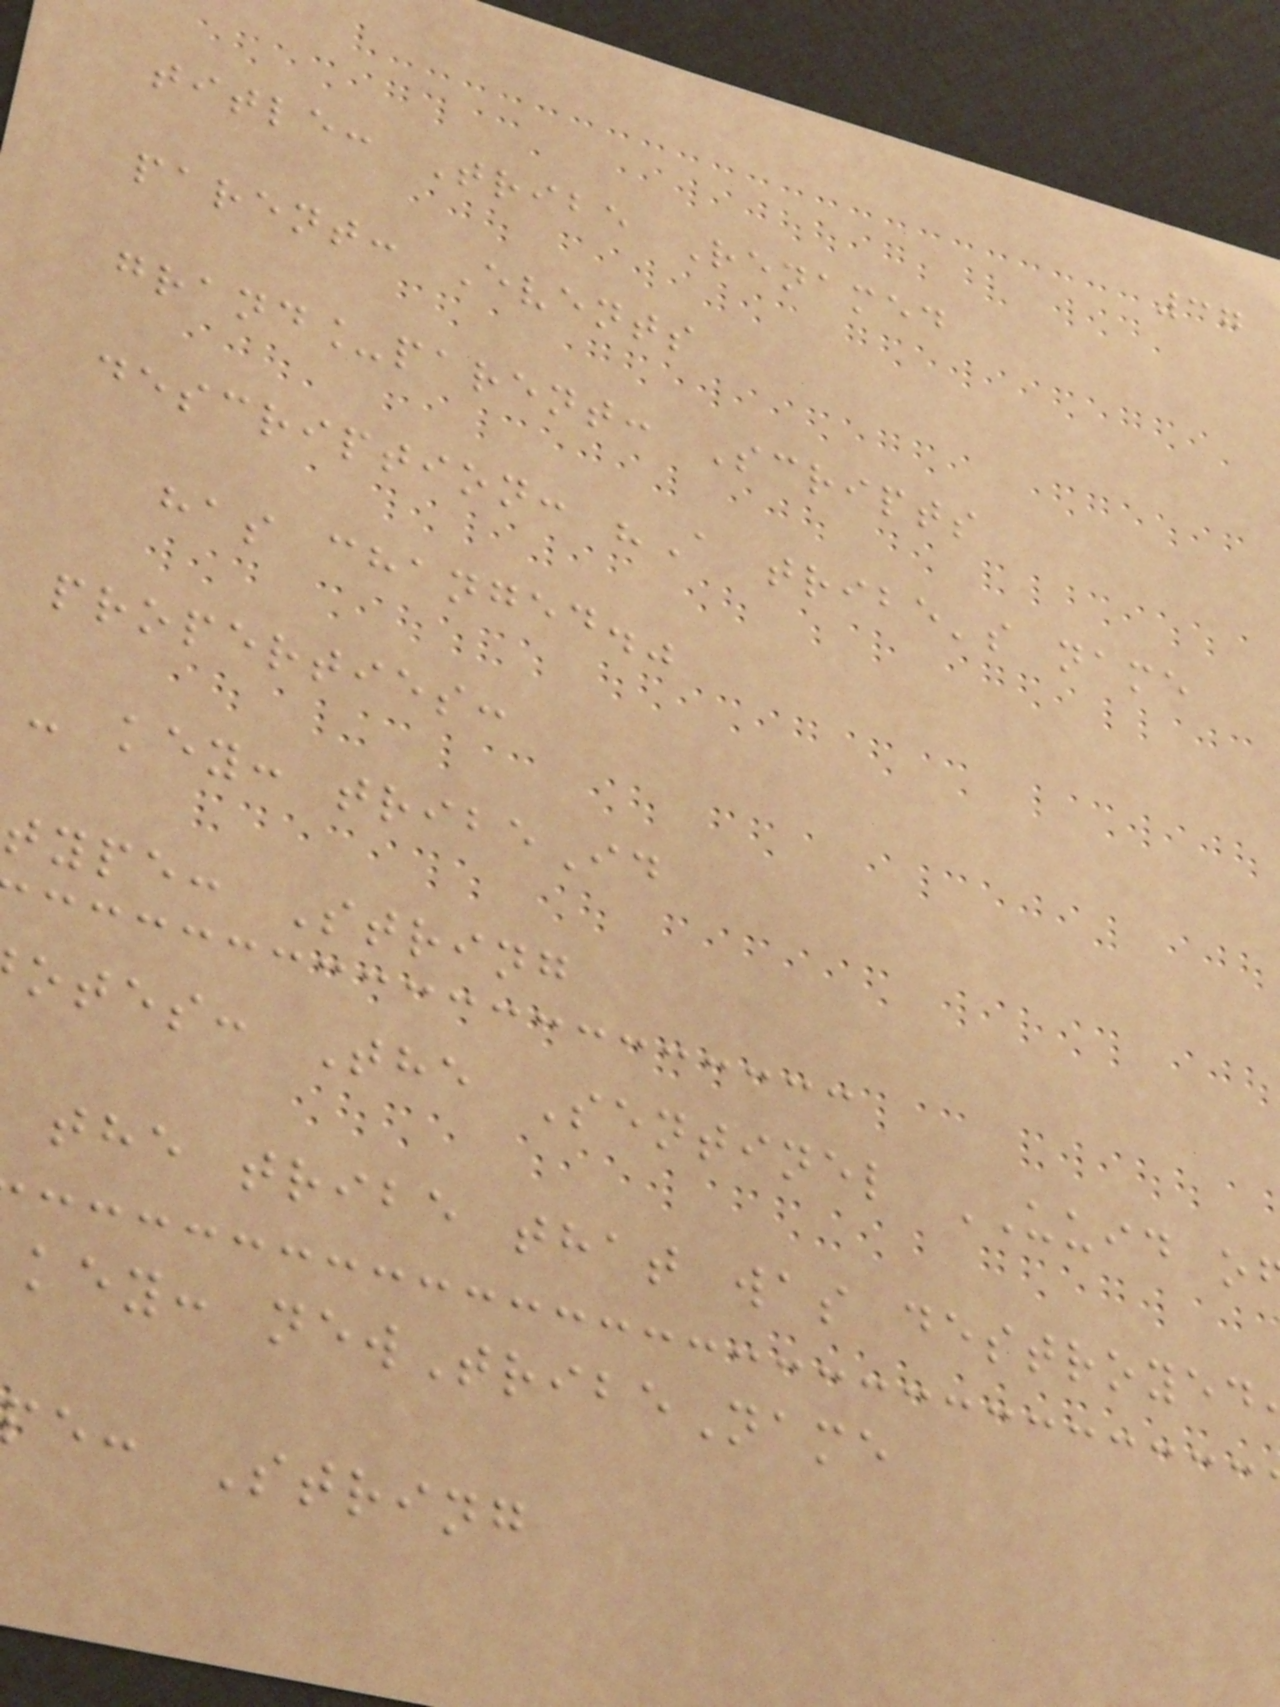37
title: Tribe Renamed
parent: Events
grand_parent: Scripts
description: "A tribe's name
has changed."
properties:
- key: tribeId
type: String
otes: The Sentinel UUID o
the tribe that was destroyed
key: newTribeName
e: String
